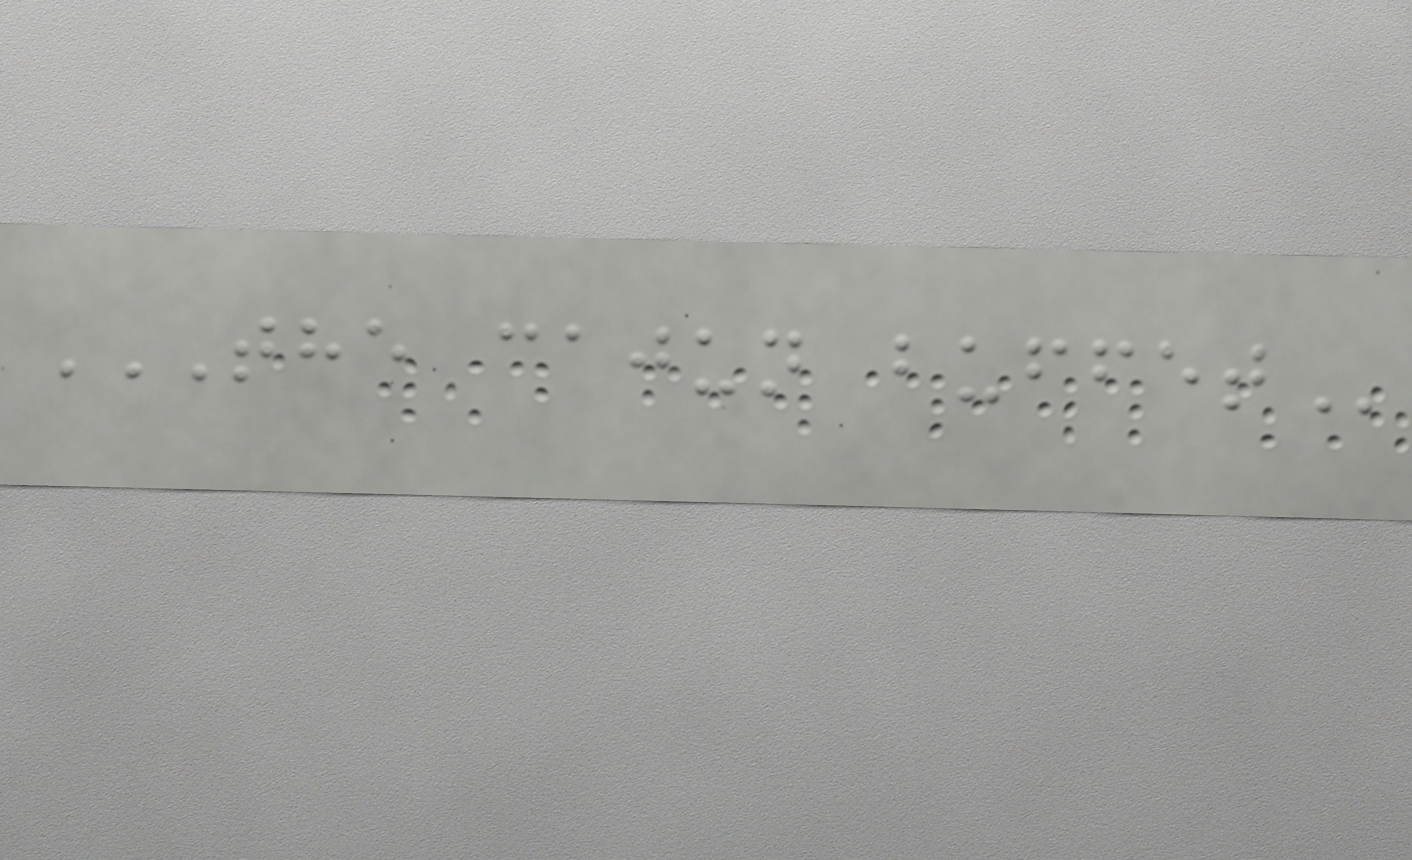THE CAJUN BUFFET
